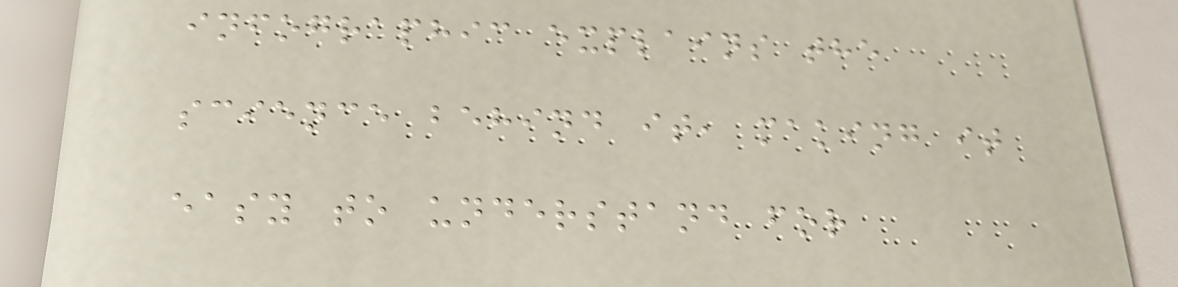infographic explains the
science behind it, making it
easy to understand for
